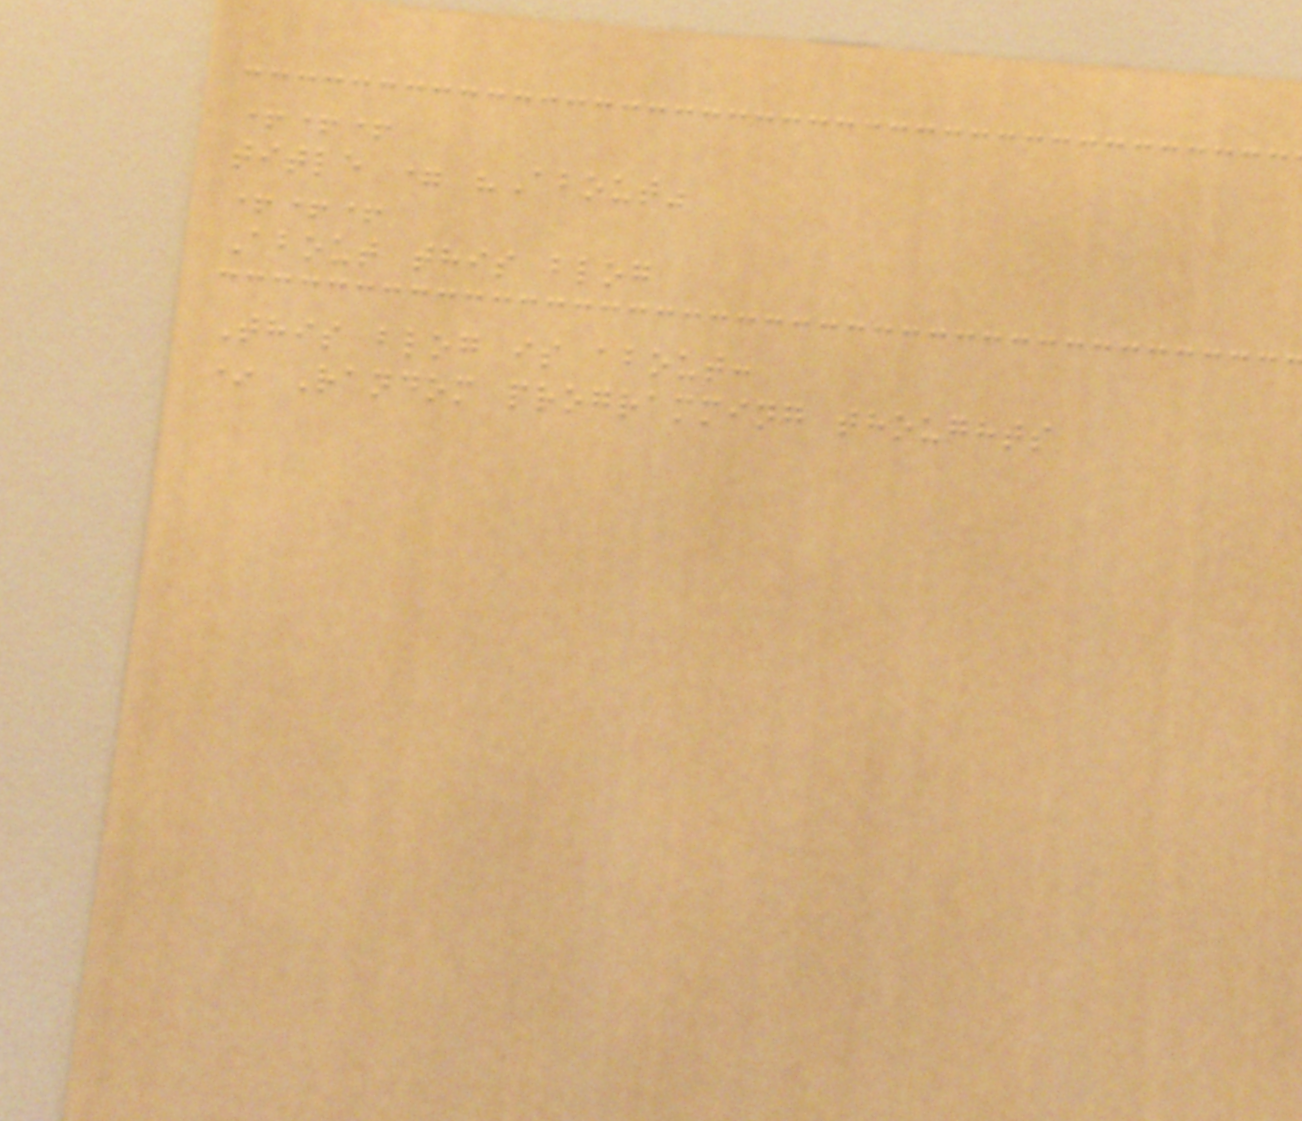+++
title = "About"
+++
About this blog
This blog is about:
* Random programming thoughts
